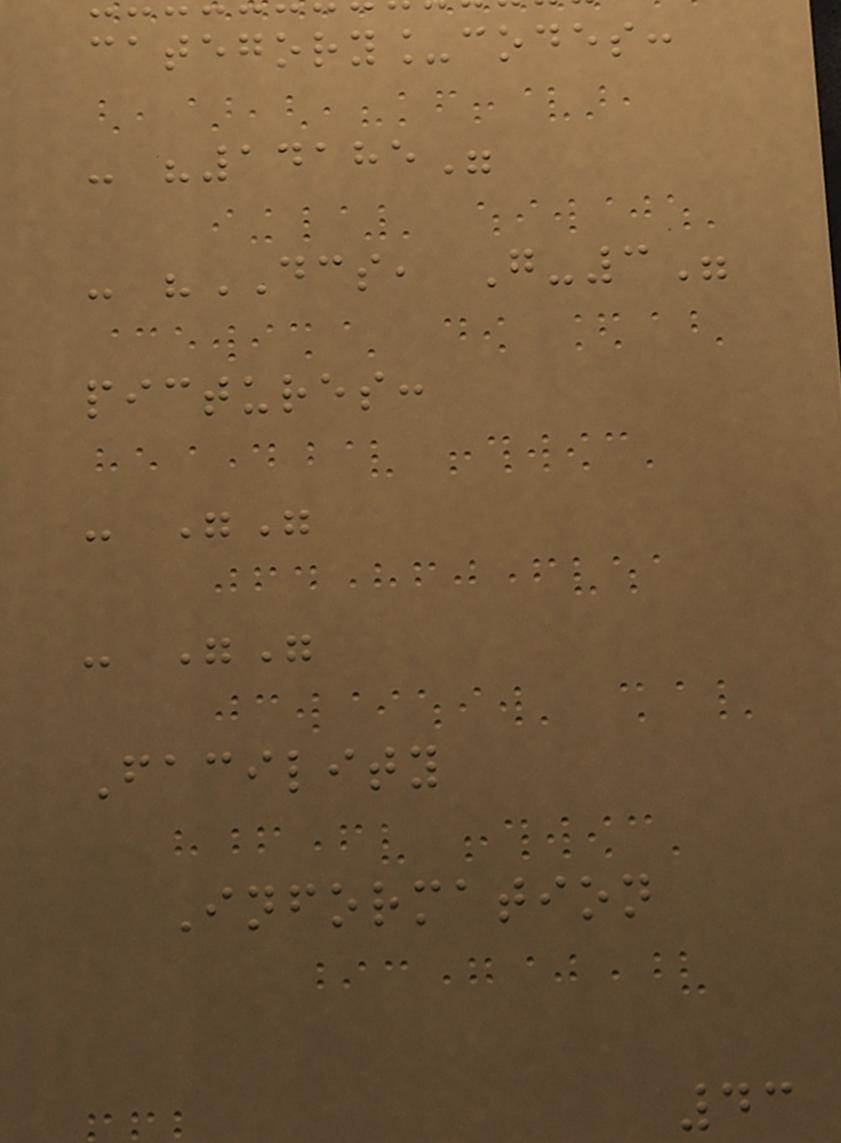category_codes:
- "14185"
- "DCS, G-3"
pictures:
- ""
- ""
Facility
Information
43
